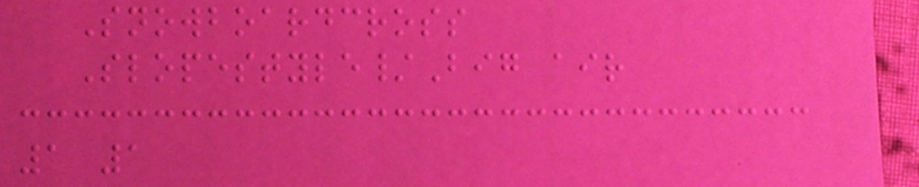Snowboardcross
Slopestyle/Big air
1 1
